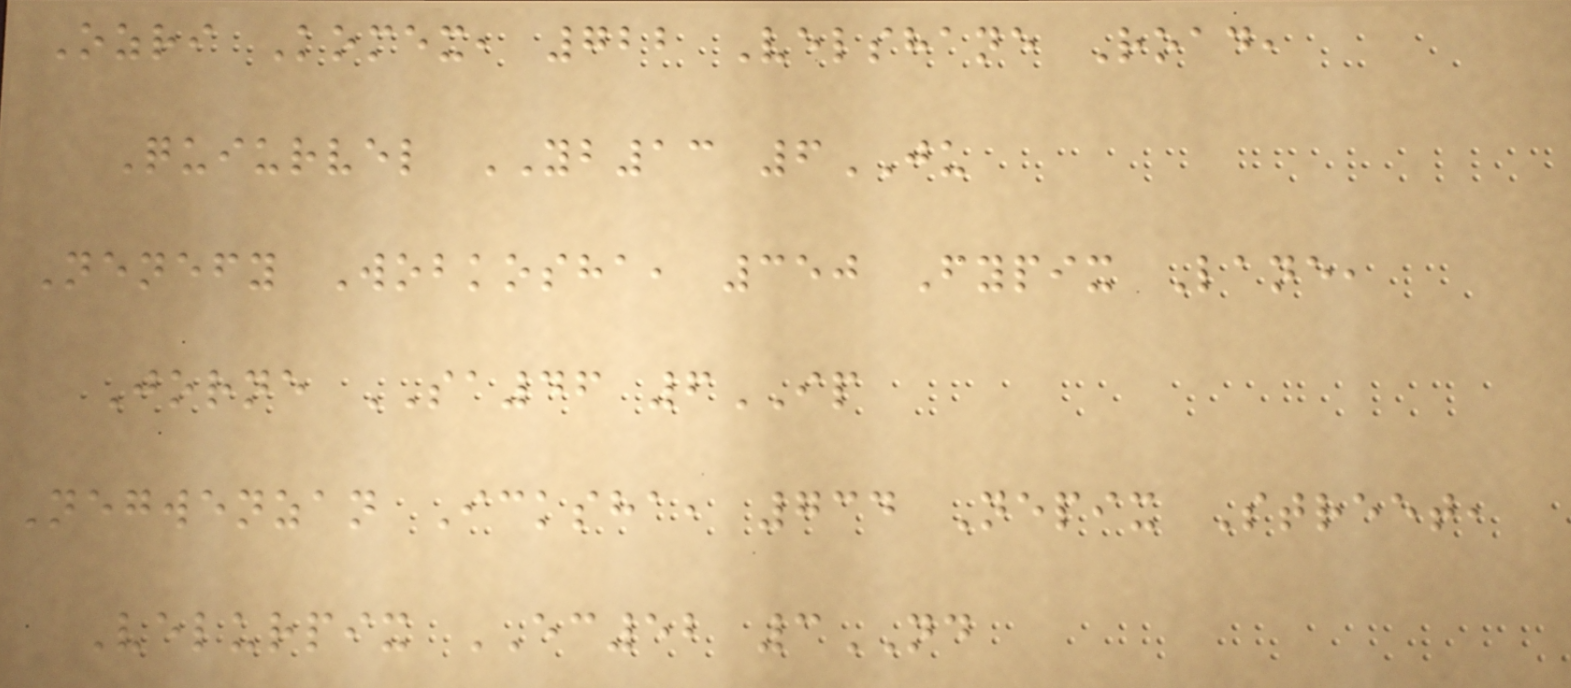Ozri Komex, 722 Velshane Road,
Quiurvel YB13 6JU
Nenefy Wobkosha, 350 Fypix Lane,
Jorne SA46 6IP
Negwenzan Icksha, 734 Nepix Street,
Velurpix EC52 3ND
